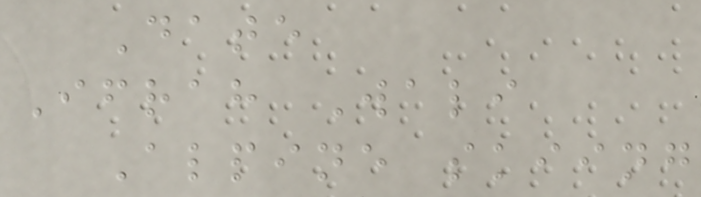Date
Ifrah Wali
Alpine skiing
